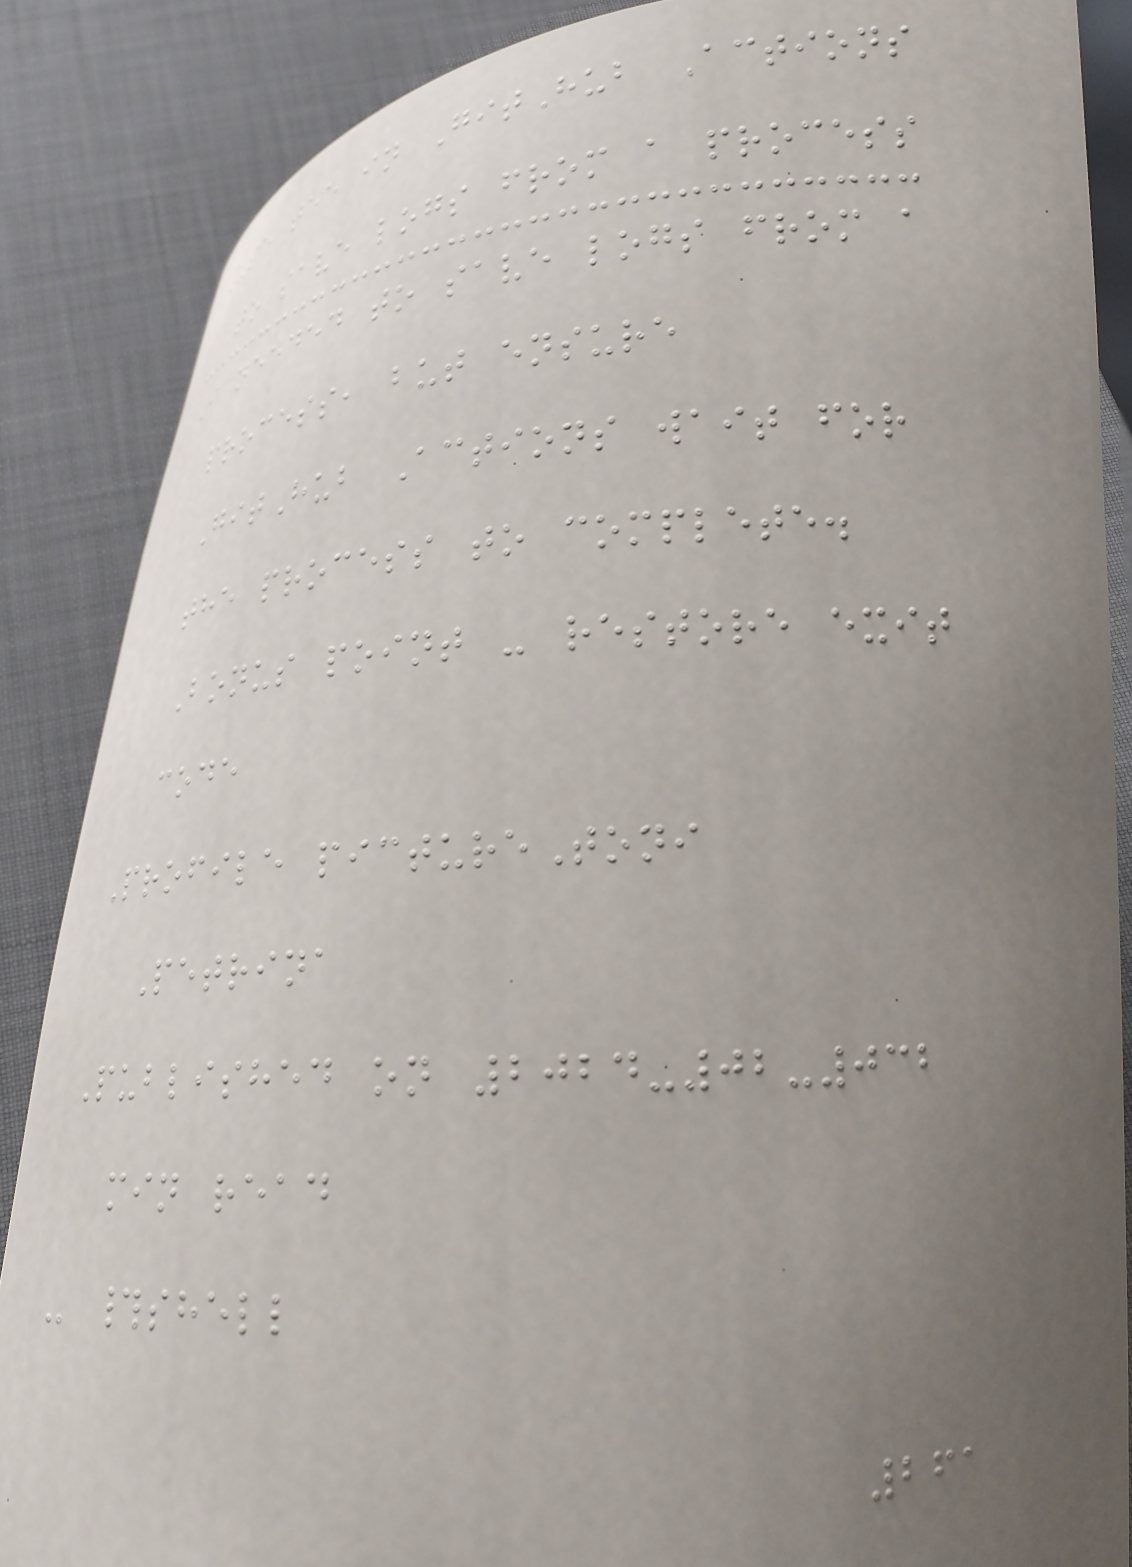Use tee in GitHub Actions
to save logs from a process
I needed to save logs from a
process, but ensure
GitHub Actions wait for
the process to complete.
Bonus point - restore exit
code
Profile pictureToni
Petrina
Published on 2024-02-032
min read
- #shell
261
